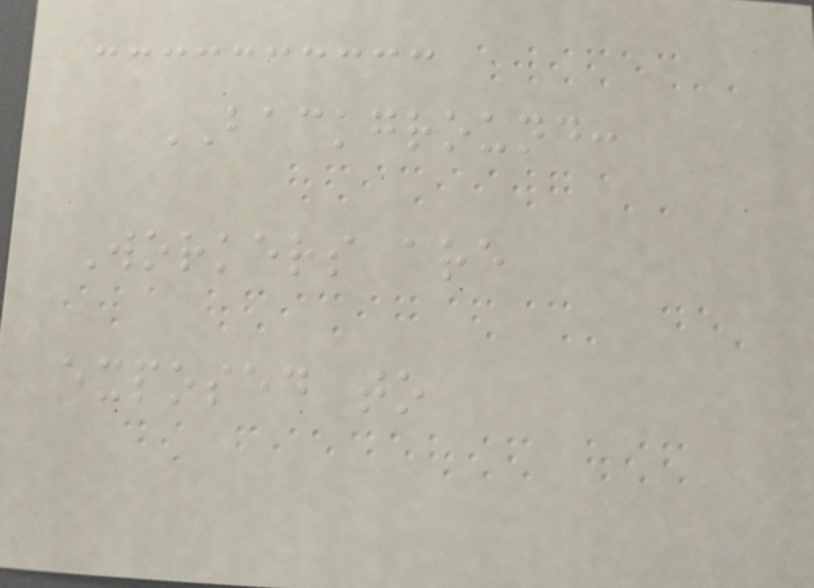BACKGROUND:
Workers are
exposed to
